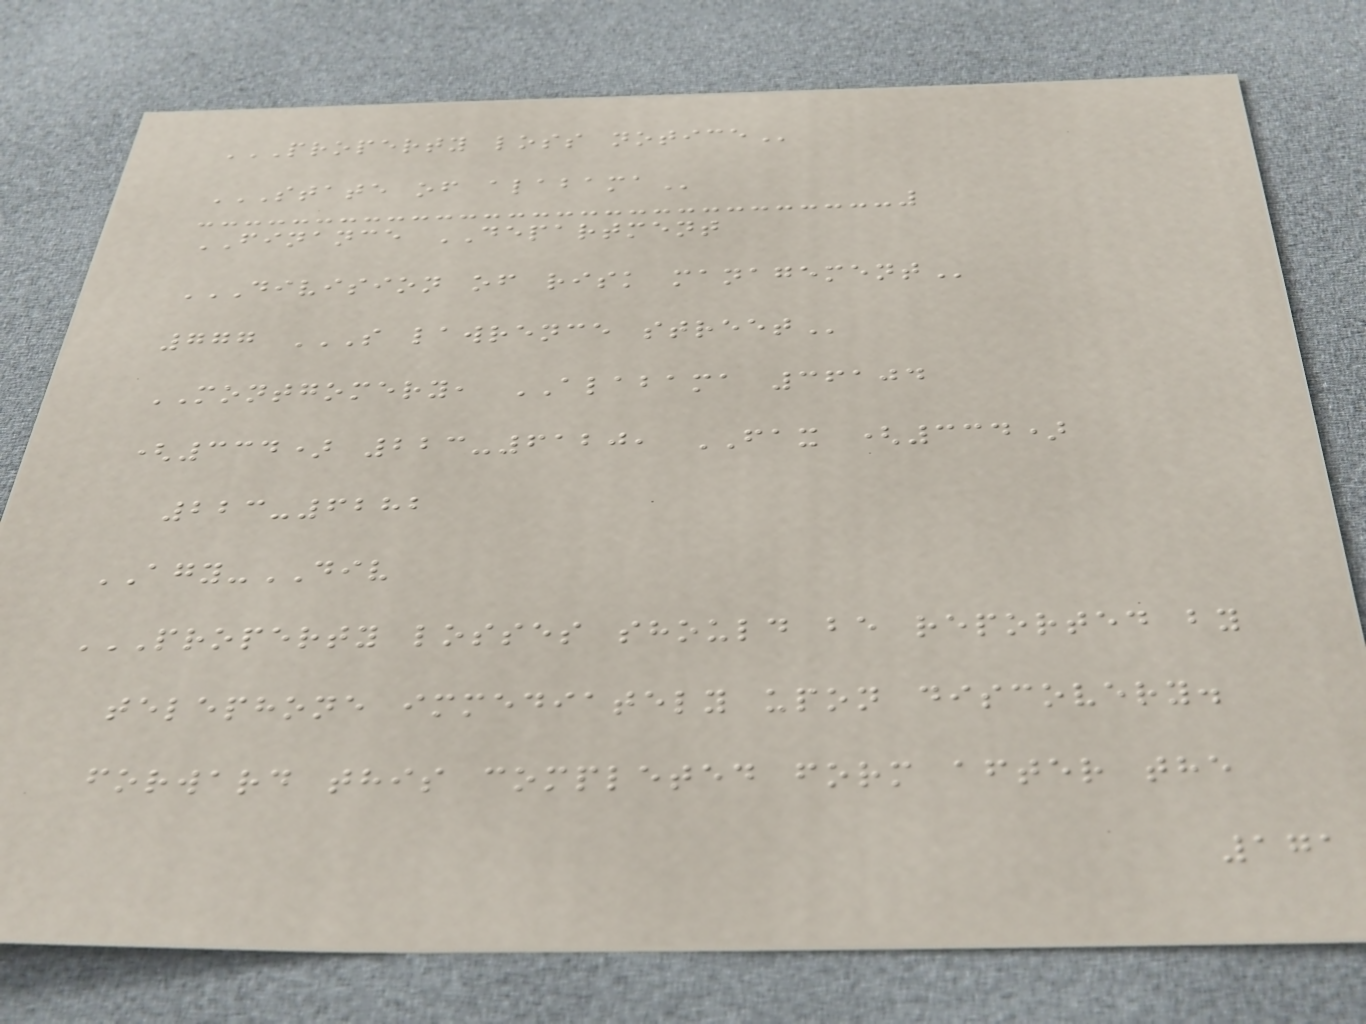PROPERTY LOSS NOTICE
STATE OF ALABAMA
FINANCE DEPARTMENT
DIVISION OF RISK MANAGEMENT
777 S LAWRENCE STREET
MONTGOMERY, ALABAMA 36104
(334) 223-6120, FAX (334)
223-6282
AGY-DIV
PROPERTY LOSSES SHOULD BE REPORTED BY
TELEPHONE IMMEDIATELY UPON DISCOVERY.
FORWARD THIS COMPLETED FORM AFTER THE
171
